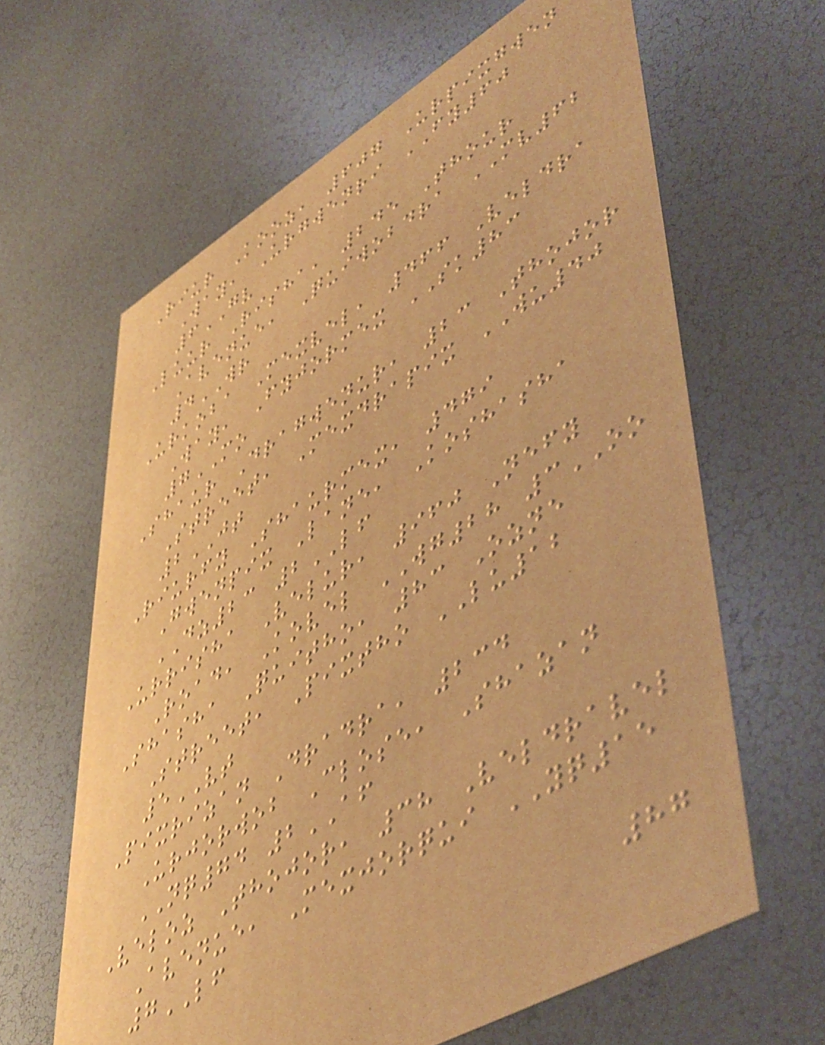Riur Kooz, 607 Urpixgwen
Way, Urgwenri FY60
6GV
Luur Risha, 245 Thour
Avenue, Quiwobdra MV62
4WR
Urkoba Mexvel, 466 Veldra
Way, Fyjormex SK83
7MO
Shaur Dragwenur, 23 Thojor
Street, Mexdrapix WU40
2JT
Riurfy Shaurmex, 479
Gwenpix Lane, Koshasha
DZ23 2LF
Urrisha Velur, 960 Nefy
Road, Kovel WG28 3OO
Shasha Quitho, 83 Ozne
Street, Pixtho LU12
5VT
Pixrizan Dradra, 234
Urjorwob Close, Shazan
NQ74 2AF
Veloz Thojor, 38 Veldravel
Avenue, Mexjorqui YQ15
7LF
87
